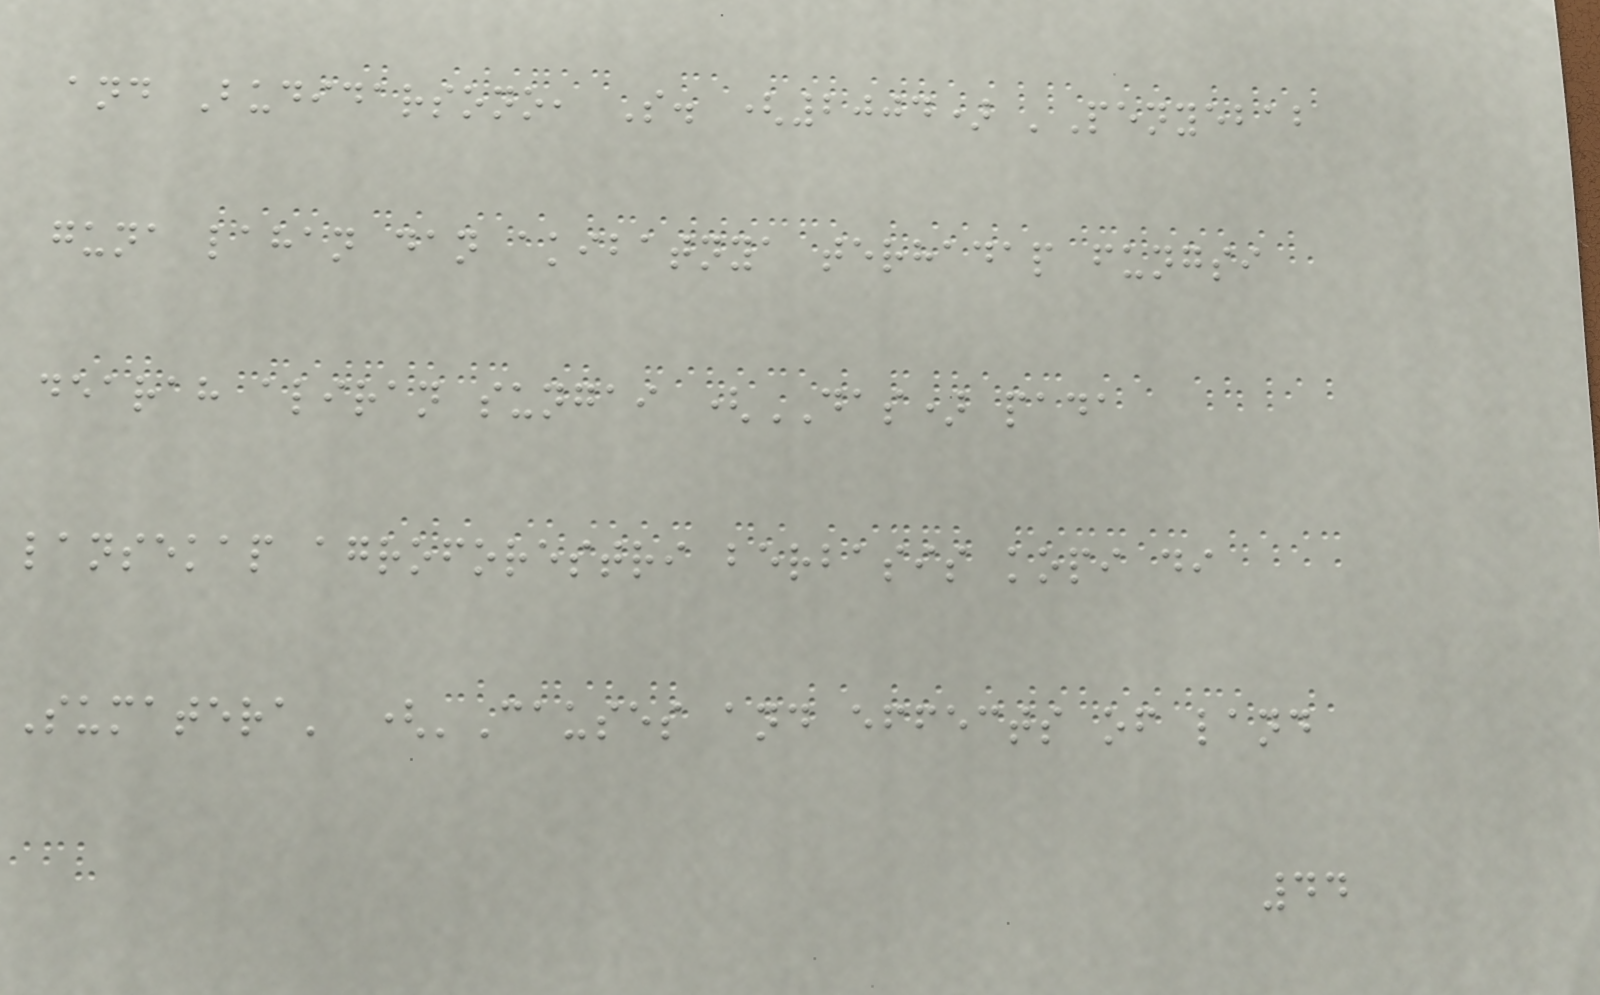and Budidarsono, S. (2004) 'Penyebab
guna lahan dan akibatnya terhadap fungsi
dearah aliran sungai (DAS) pada
lansekap agroforestri berbasis kopi di
Sumatera' ('Causes and effects of land
44
